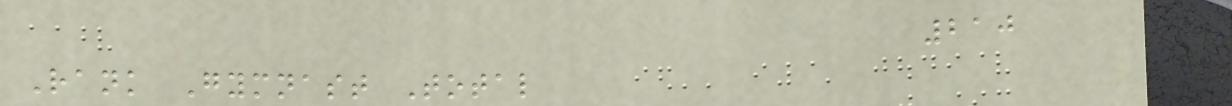210
Rank Gymnast Total
